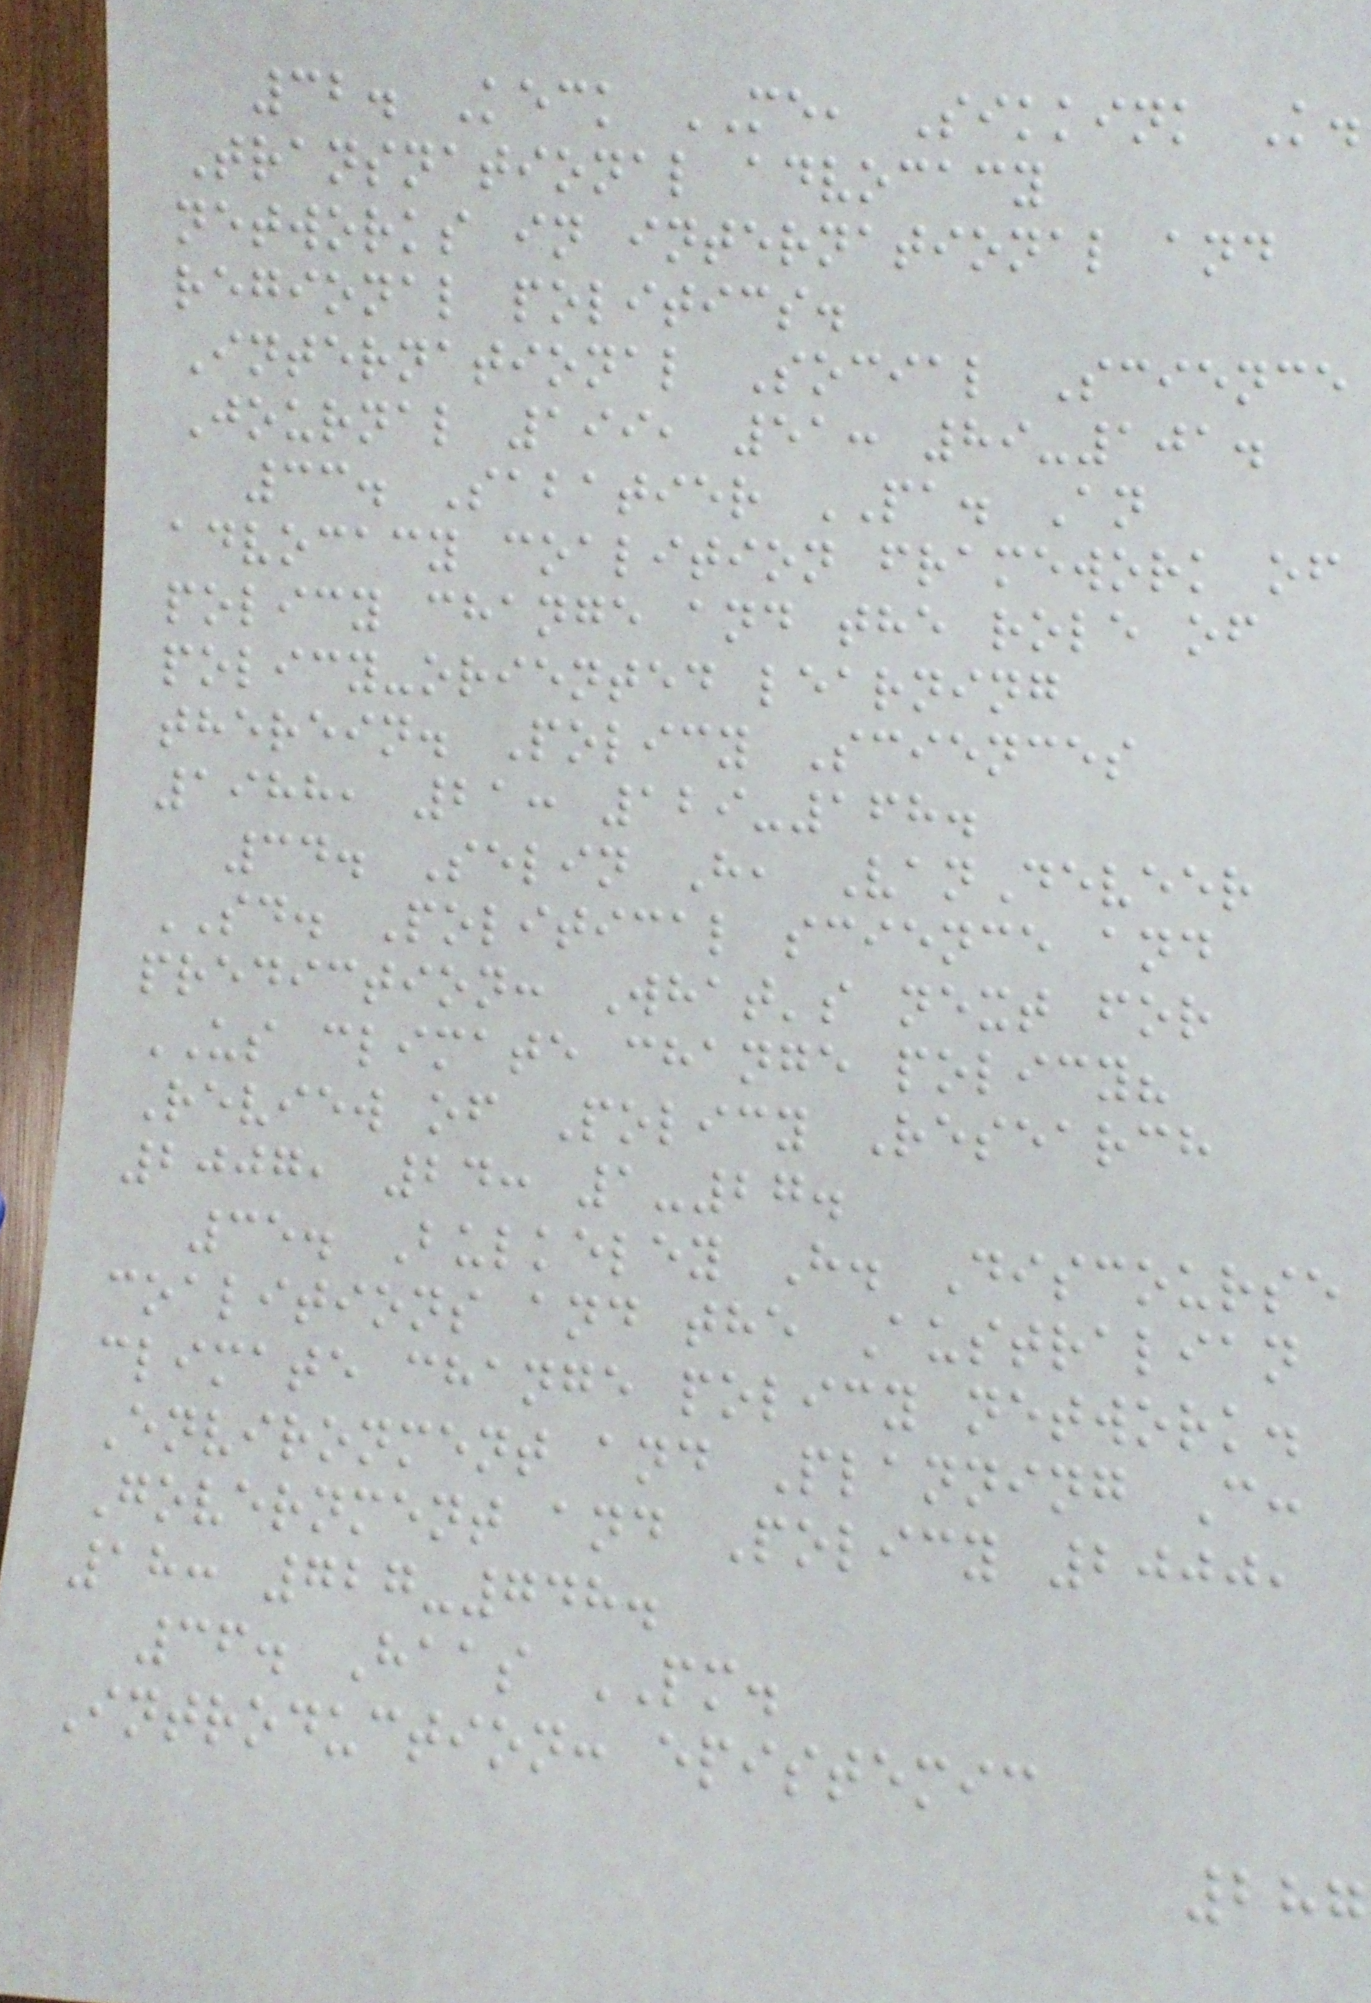32. Keck ME, Sikkink K.
Transnational advocacy
networks in international and
regional politics.
International Social Science
Journal 199, 51: 89-101.
33. Sabatier PA. An
advocacy coalition framework of
policy change and the role of
policy-oriented learning
therein. Policy Sciences
1988, 21: 129-168.
34. Selin H, VanDeveer
SD. Political science and
prediction: What's next for
US climate change policy?
Review of Policy Research
2007, 24: 1-27.
35. Bulkeley H. Discourse
coalitions and the Australian
climate change policy network.
Environment and Planning C:
Government and Policy 2000,
18: 727-748.
36. Haas PM.
Introduction: epistemic
287
